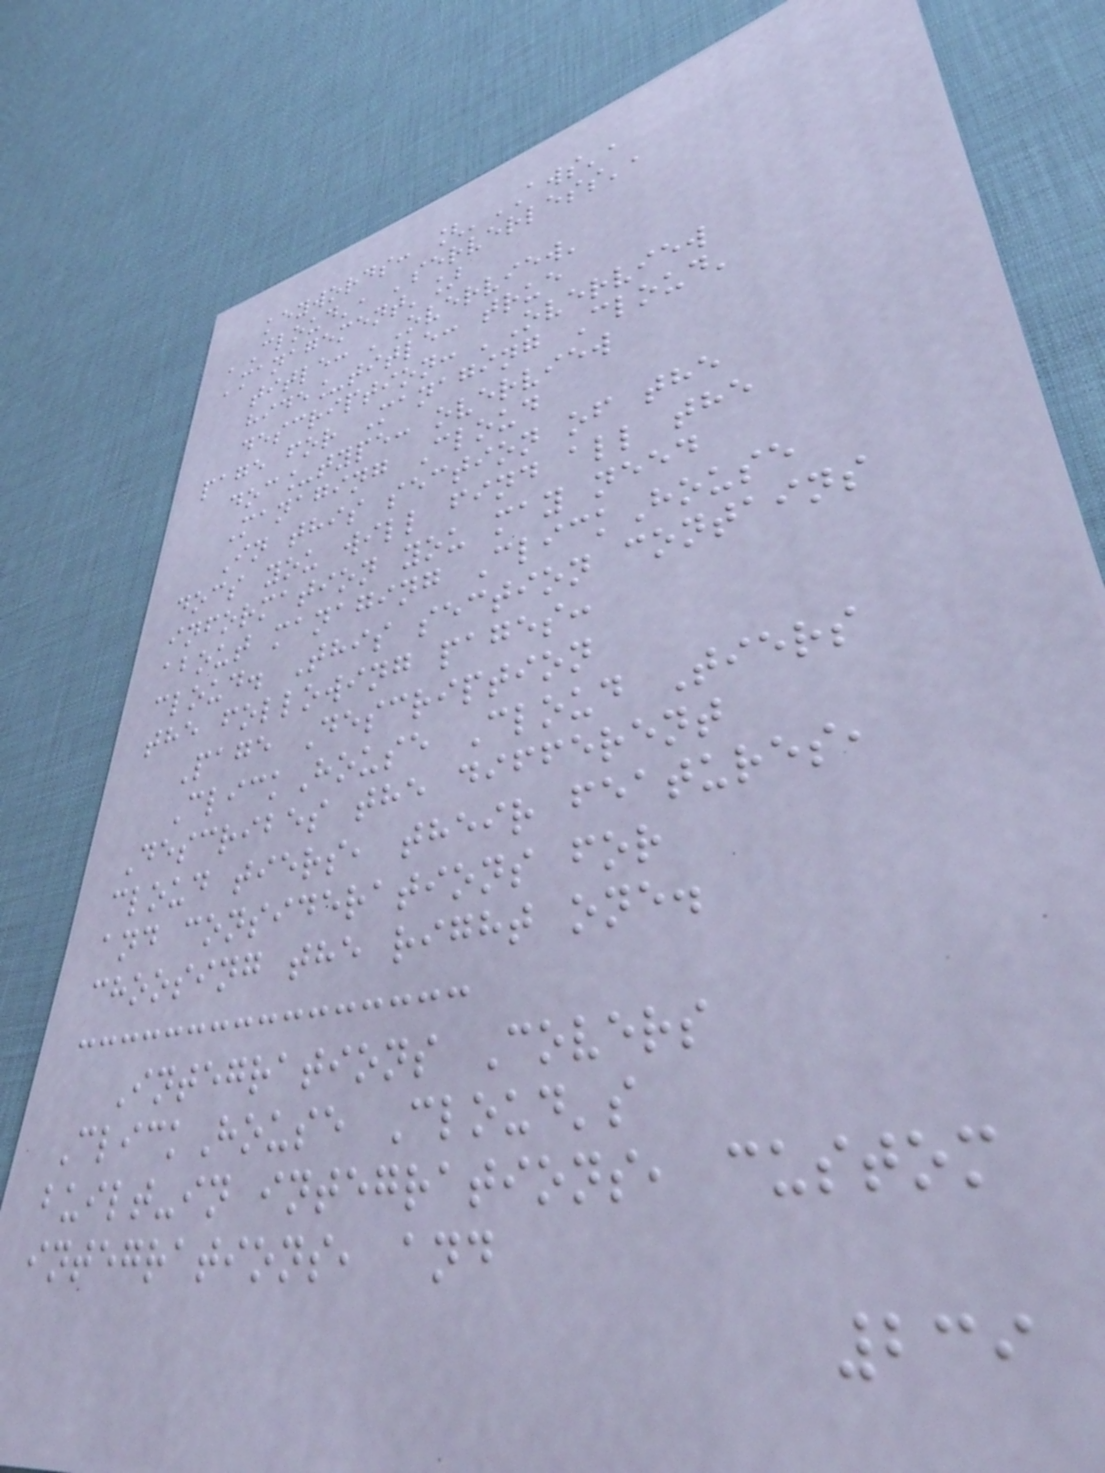keywords: ['AWS',
'Cloud', 'serverless',
'management']
title: 'Overview'
hide_title: true
description: 'Overview
page for Managing Cloud'
doc_type: overview
Managing Cloud
In this section of the
docs you will find all the
information you may need
about managing ClickHouse
cloud. This section contains
the following pages:
Page Description
ClickHouse Cloud Tiers
Describes the different
cloud tiers, their features,
and considerations for
choosing the right one.
Integrations Covers
ClickHouse Cloud's
built-in integrations, custom
integrations, and
239
